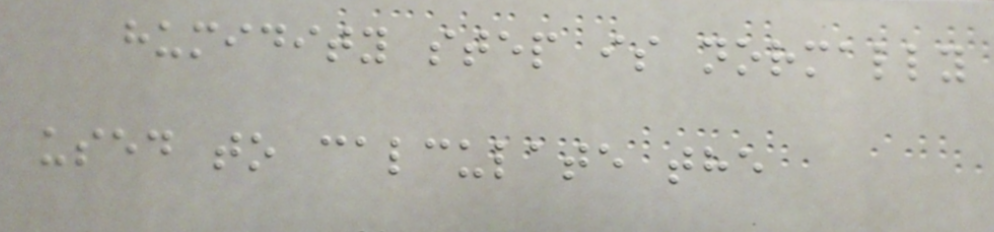humidity step is normally
used to calculate the
